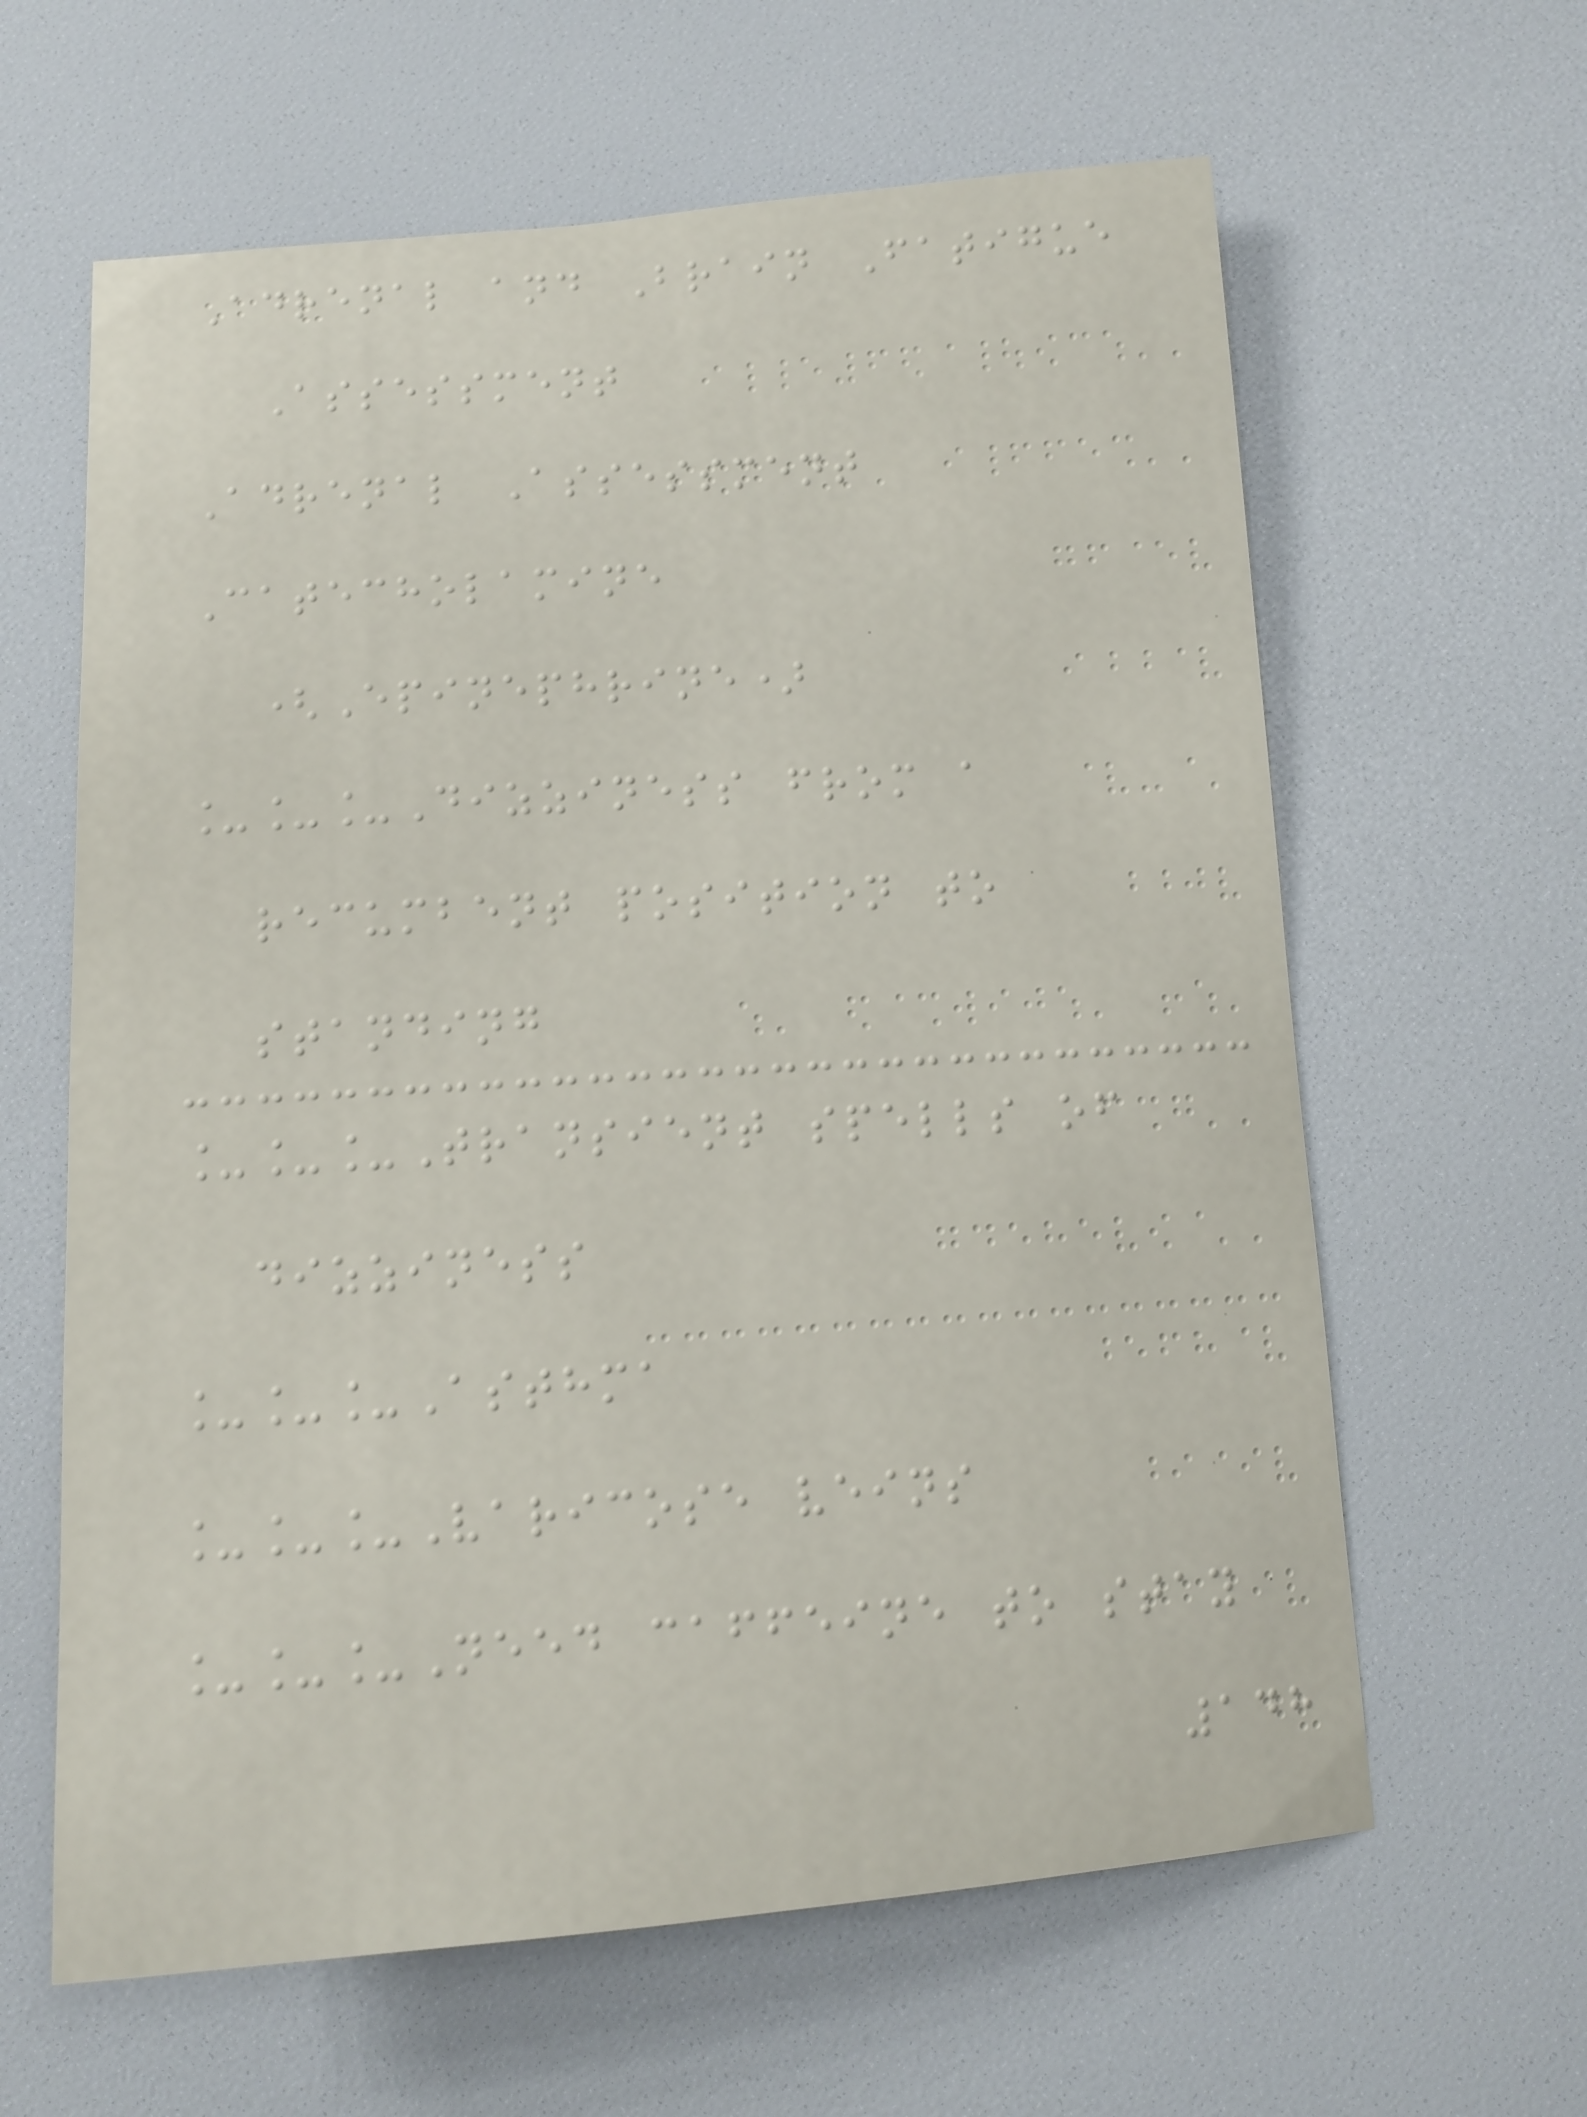Adrenal and Brain Fatigue
Assessment
Adrenal Assessment
Catecholamine
(Epinephrine)
___Dizziness from a
recumbent position to
standing
___Transient spells of
dizziness
___Asthma
___Varicose veins
___Need caffeine to stay
148
